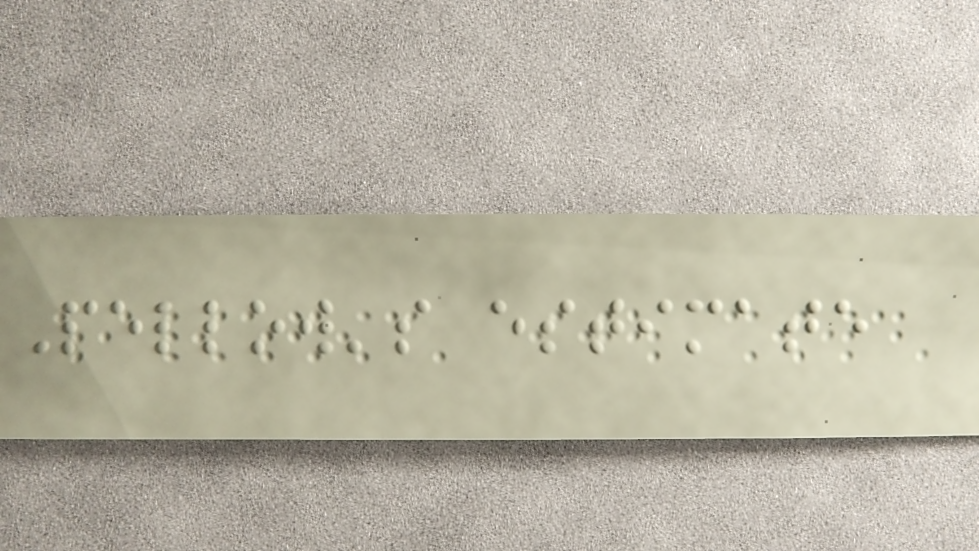Pellow's estimate
